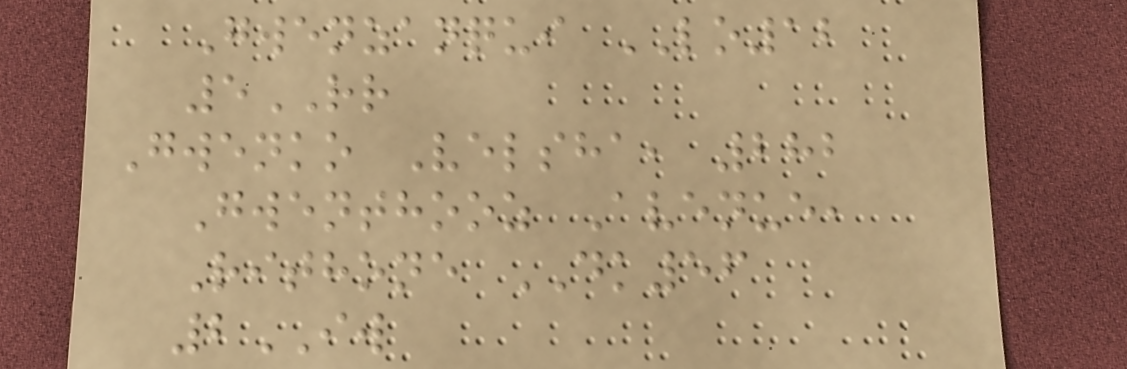Gwenzanqui LO12
5RR
Gwenko Velsha, 282
Gwenthooz Avenue,
Rithone DK56
2IW
